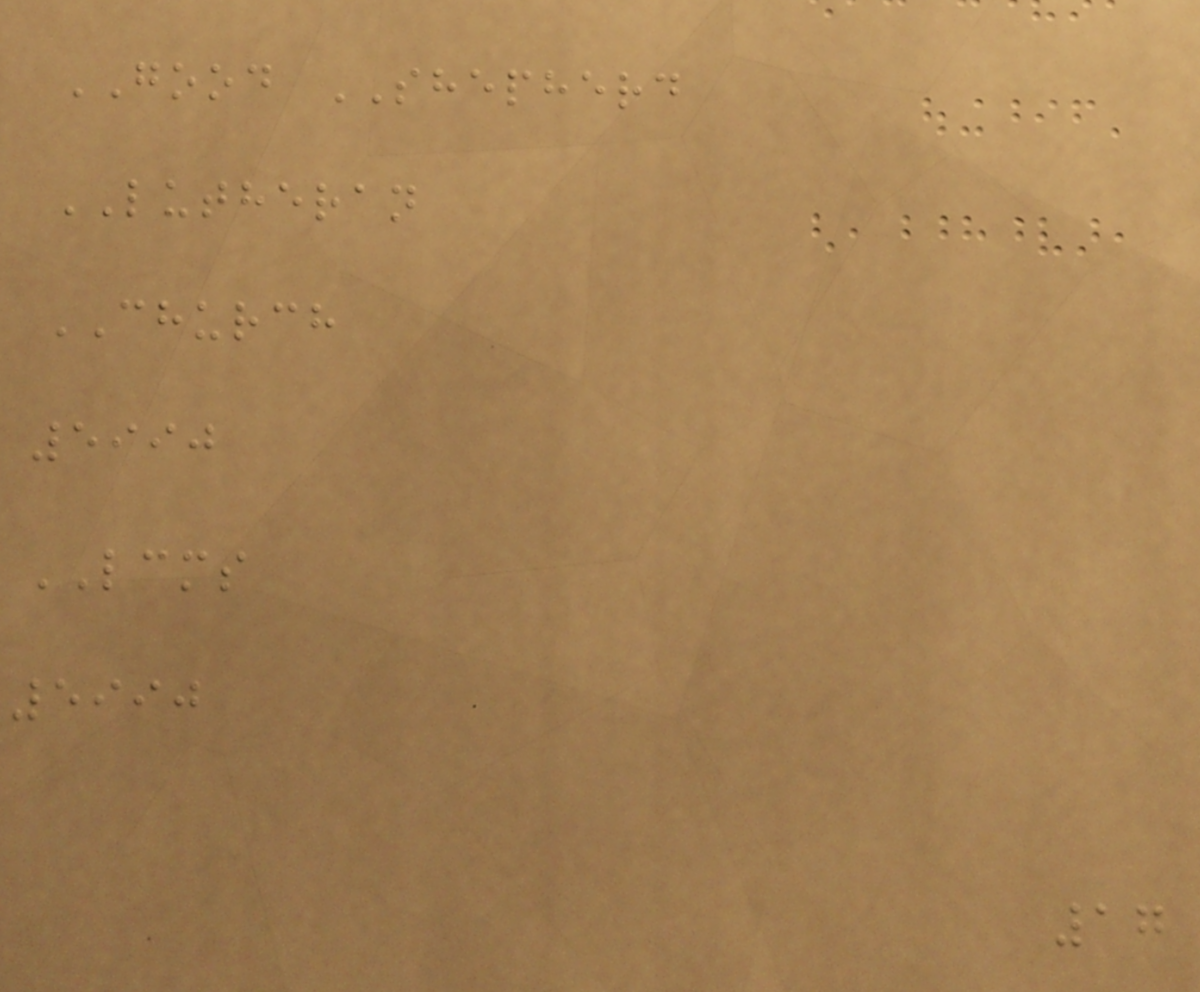GOOD SHEPHERD
LUTHERAN
CHURCH
5990
LCMS
5990
17
